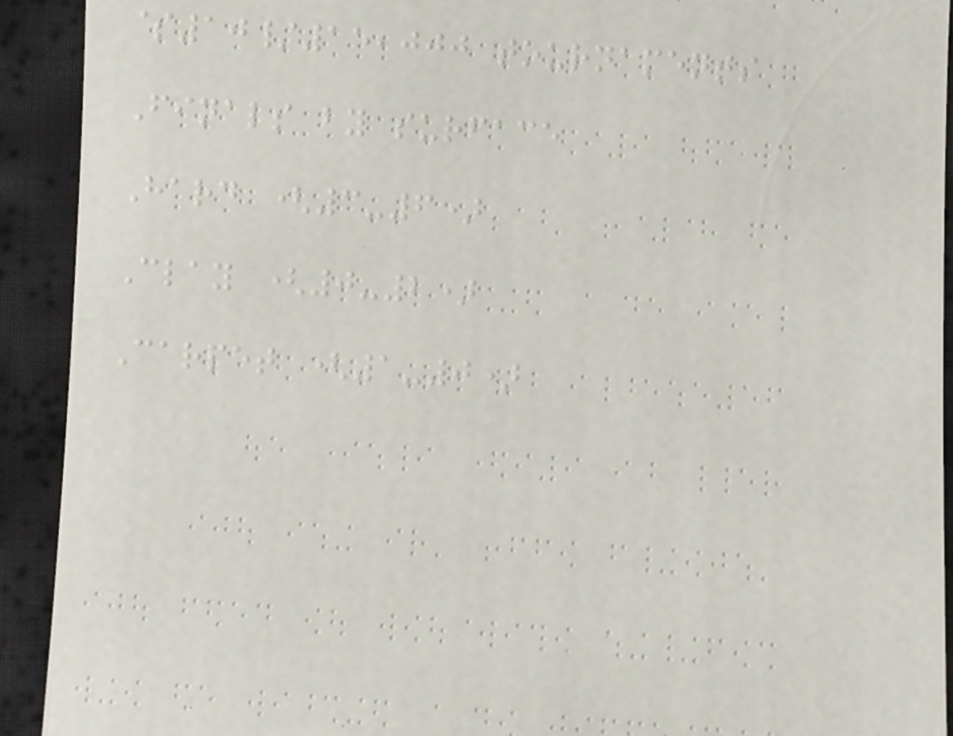$10/15,000 tournaments
Finals by surface
Hard (3-6)
Clay (0-2)
Carpet (1-0)
